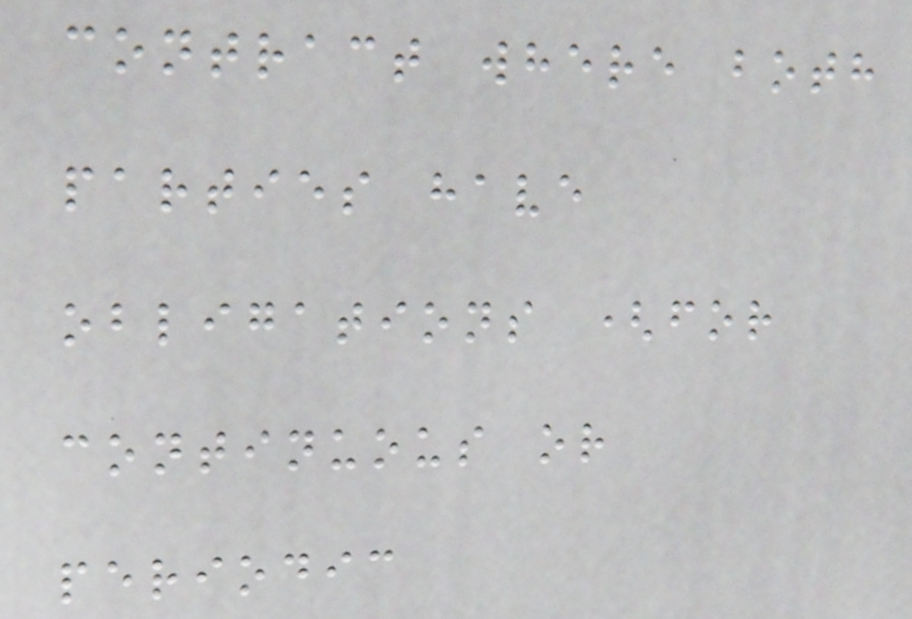contract where both
parties have
obligations (for
continuous or
periodic
